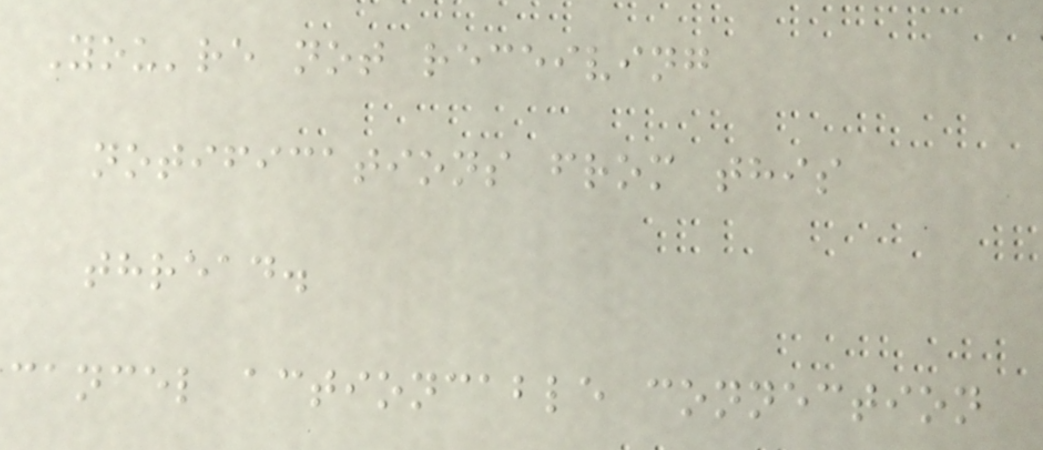You're not receiving
notifications from this
thread.
cancel actioncable connection
